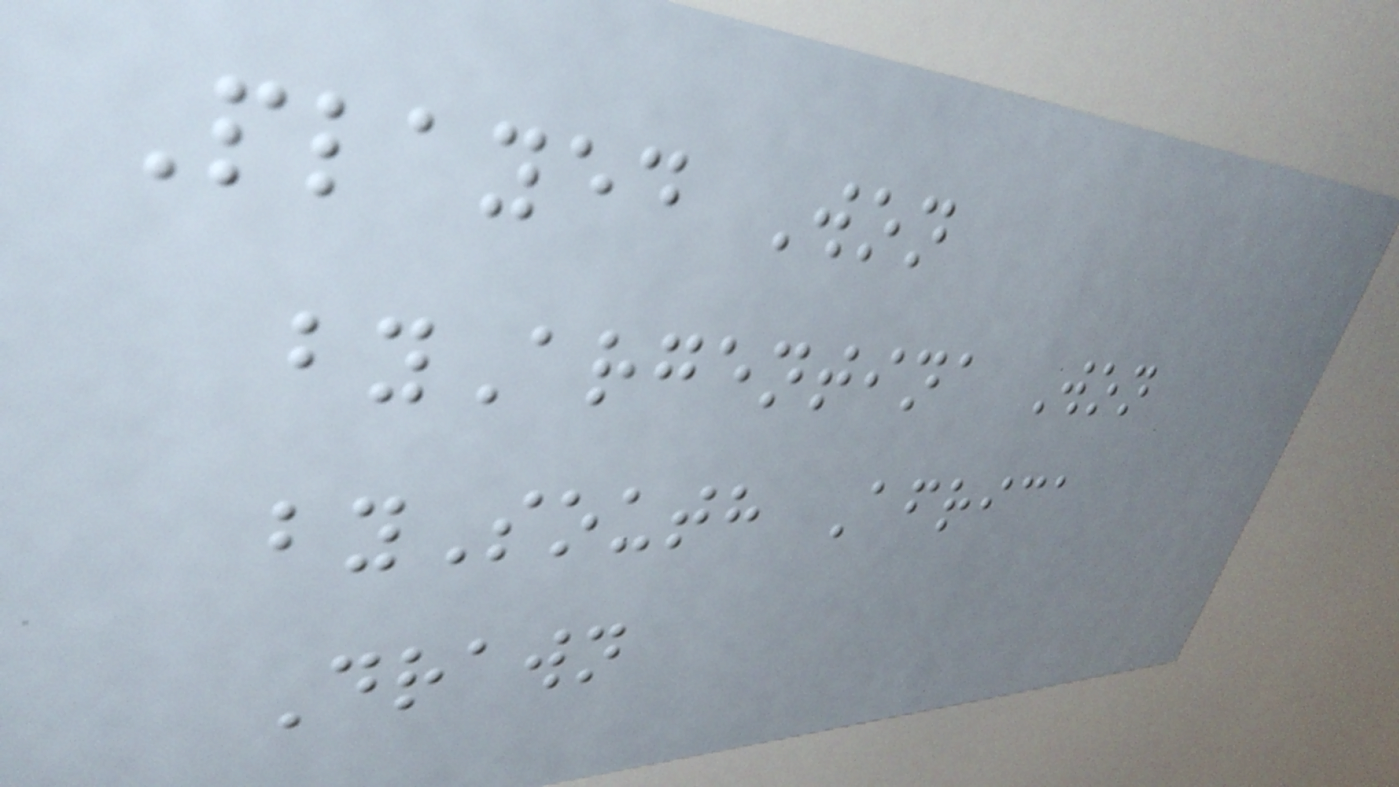Played Won
byArgentina Won
bySouth Africa
Drawn
